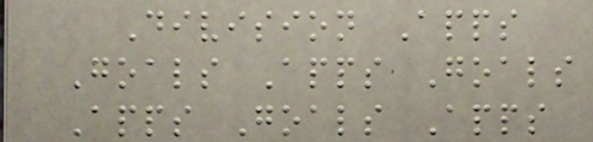Division Apps
Goals Apps Goals
Apps Goals Apps
